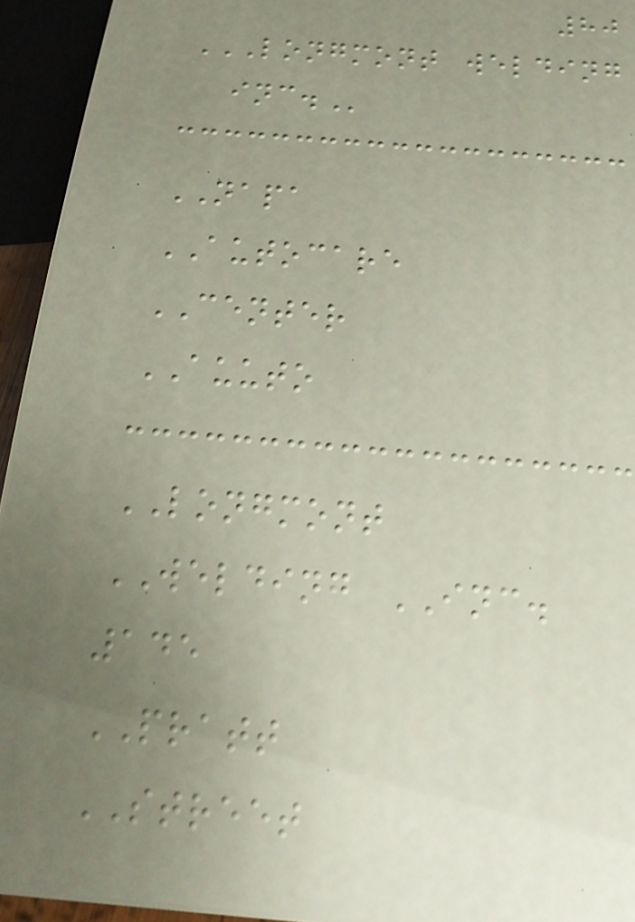80
LONGMONT WELDING
INC.
NAPA
AUTOCARE
CENTER
AUUTO
LONGMONT
WELDING INC.
145
PRATT
STREET
